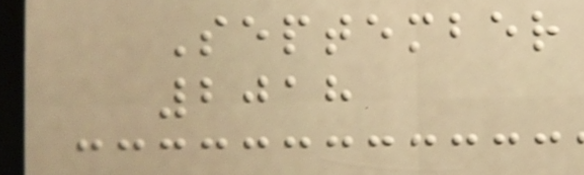September
2018
